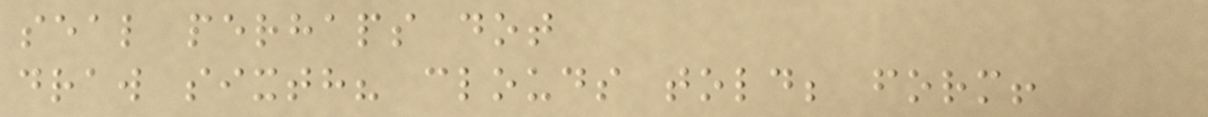seal perhaps dot
draw sixth? clouds told; form!
